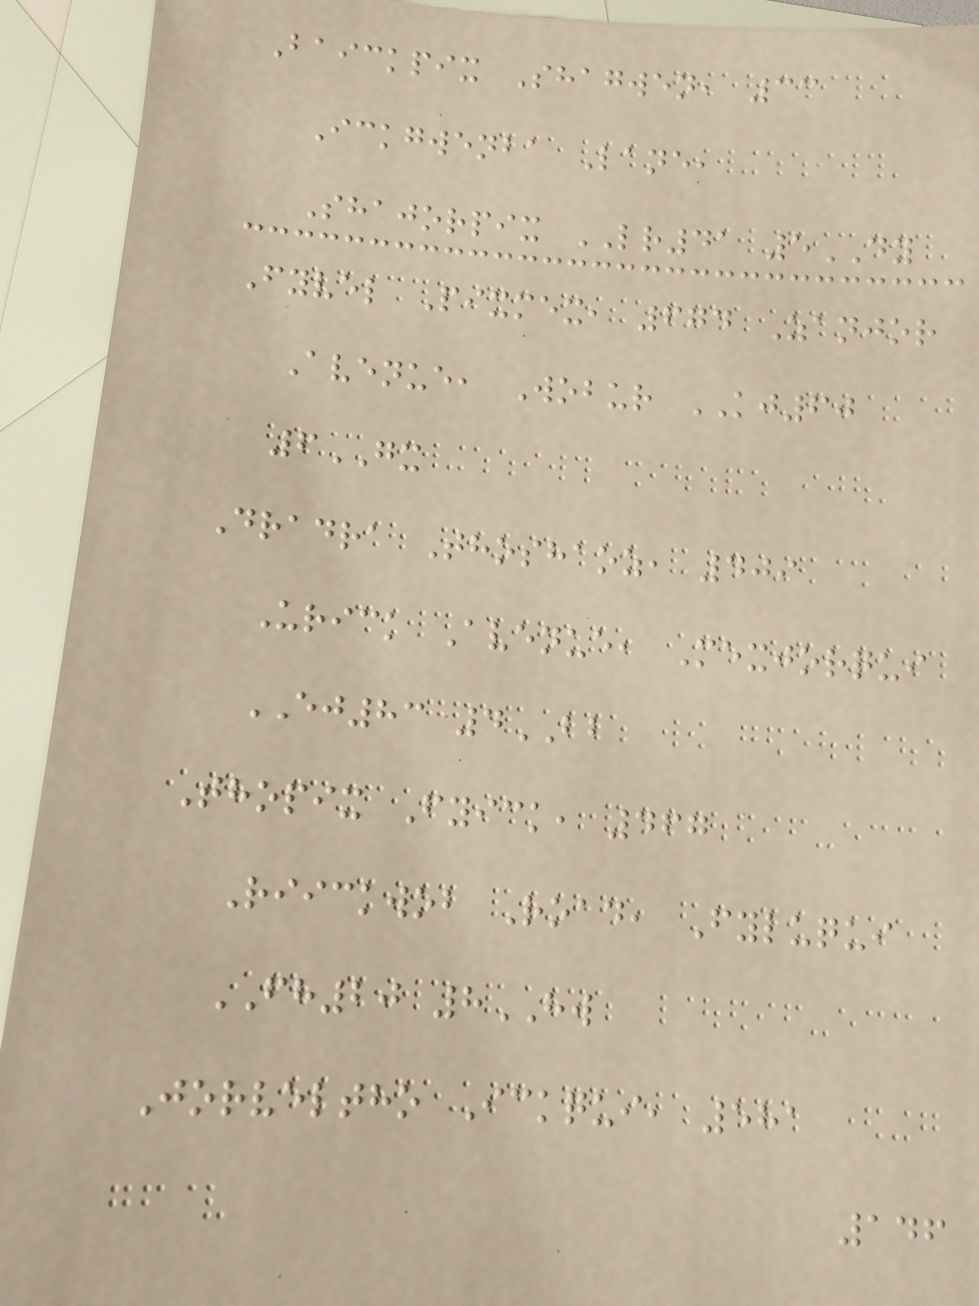Baickpix Shagwen, 33
Ickgwenba Lane,
Shajorpix LR41 5DY
Fyvel Pixmex, 674 Zanjor
Avenue, Wobur KJ60
6GX
Dradra Thoshaoz, 409
Urick Avenue, Mexjorqui
EJ83 4BB
Thopix Fyick, 467
Riickwob Road, Fyluqui
FH20 8HW
Jorveltho Ickqui, 581
146
